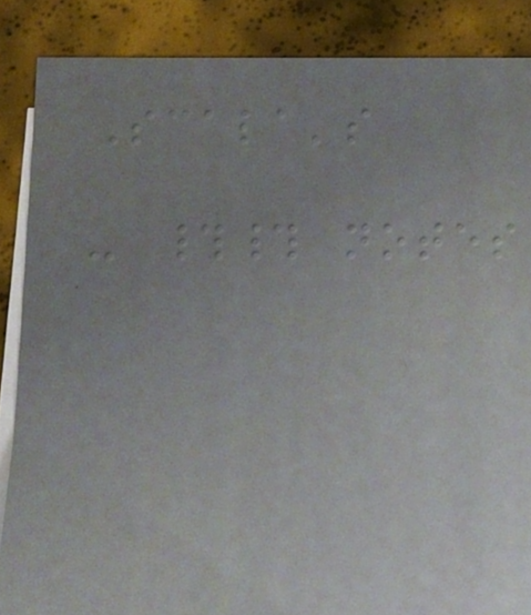Scala's
- ## notes
